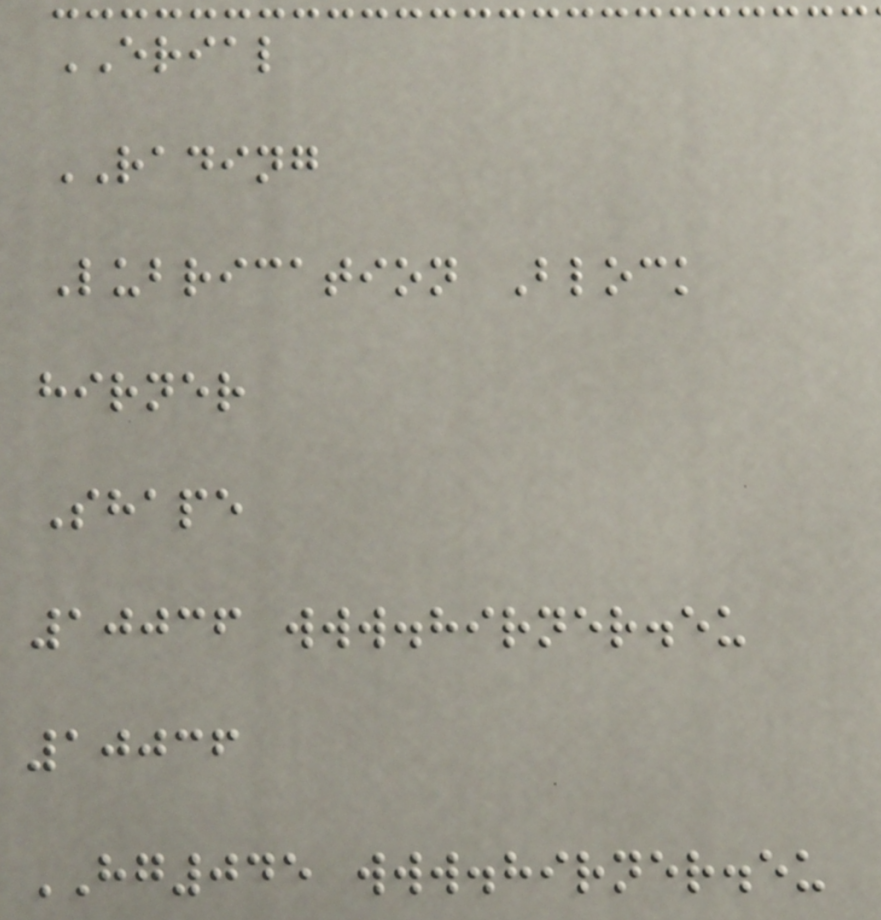ERIAL
RADING
Lubrication Block
hirner
Shape
10036 www.hirner.eu
10036
HG045 www.hirner.eu
